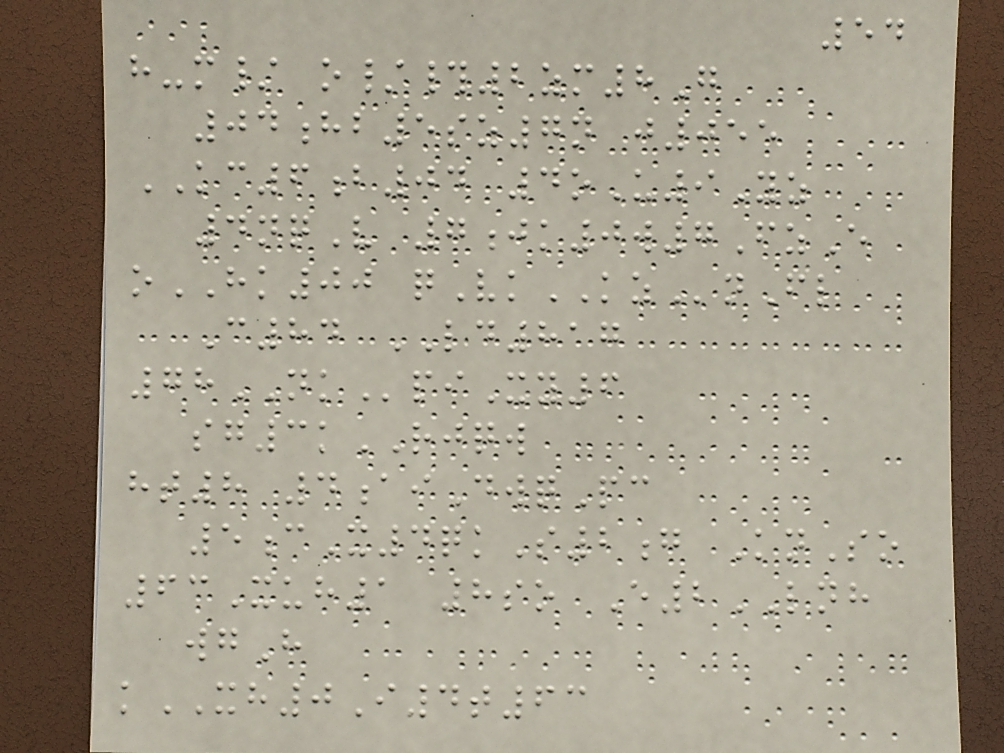54
h-m/ o/#2zm8G
04hb5sz7n j055
KC6b04 4oU9Yz
4nqV 7jk0w7FzE
oHK00 qVkKZnFl
C84 LD817
78NKpiXy6
sg3kRJQW
ht8 4aiDwqPc
5cX4qkS2g KnSo
63Xuh1 8so E2LNH
wgH
kXH0I4t63
